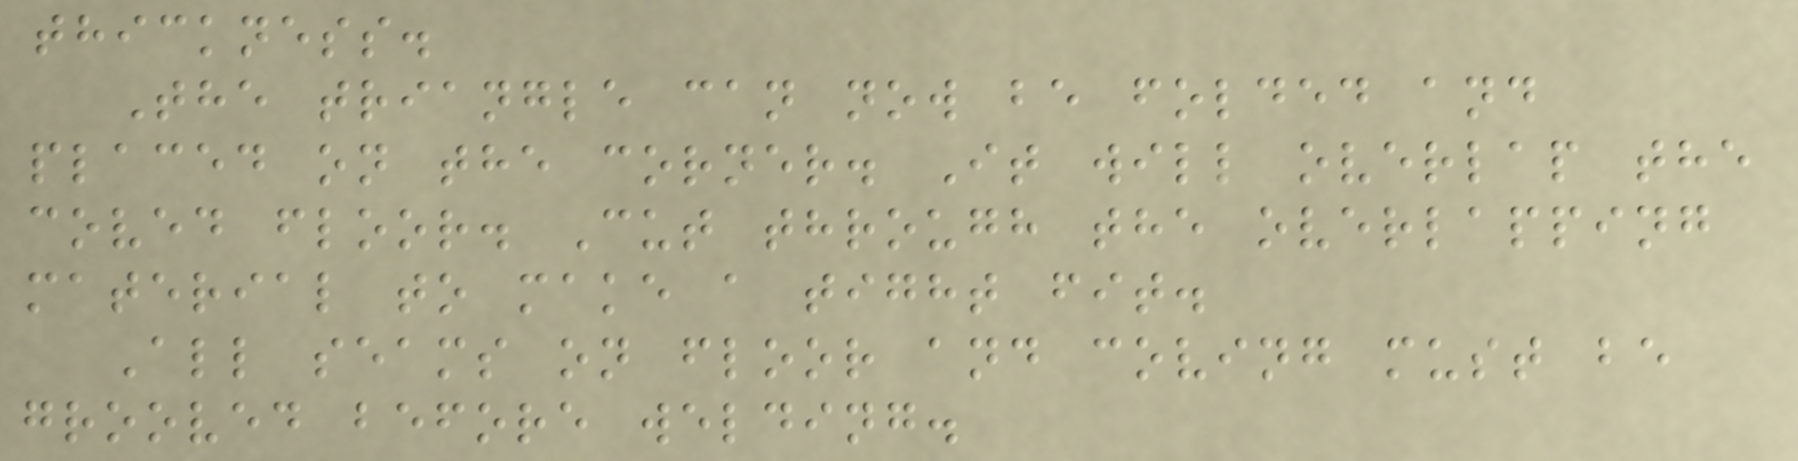thickness.
The triangle can now be folded and
placed on the corner. It will overlap the
coved floor. Cut through the overlapping
material to make a tight fit.
All seams on floor and coving must be
grooved before welding.
